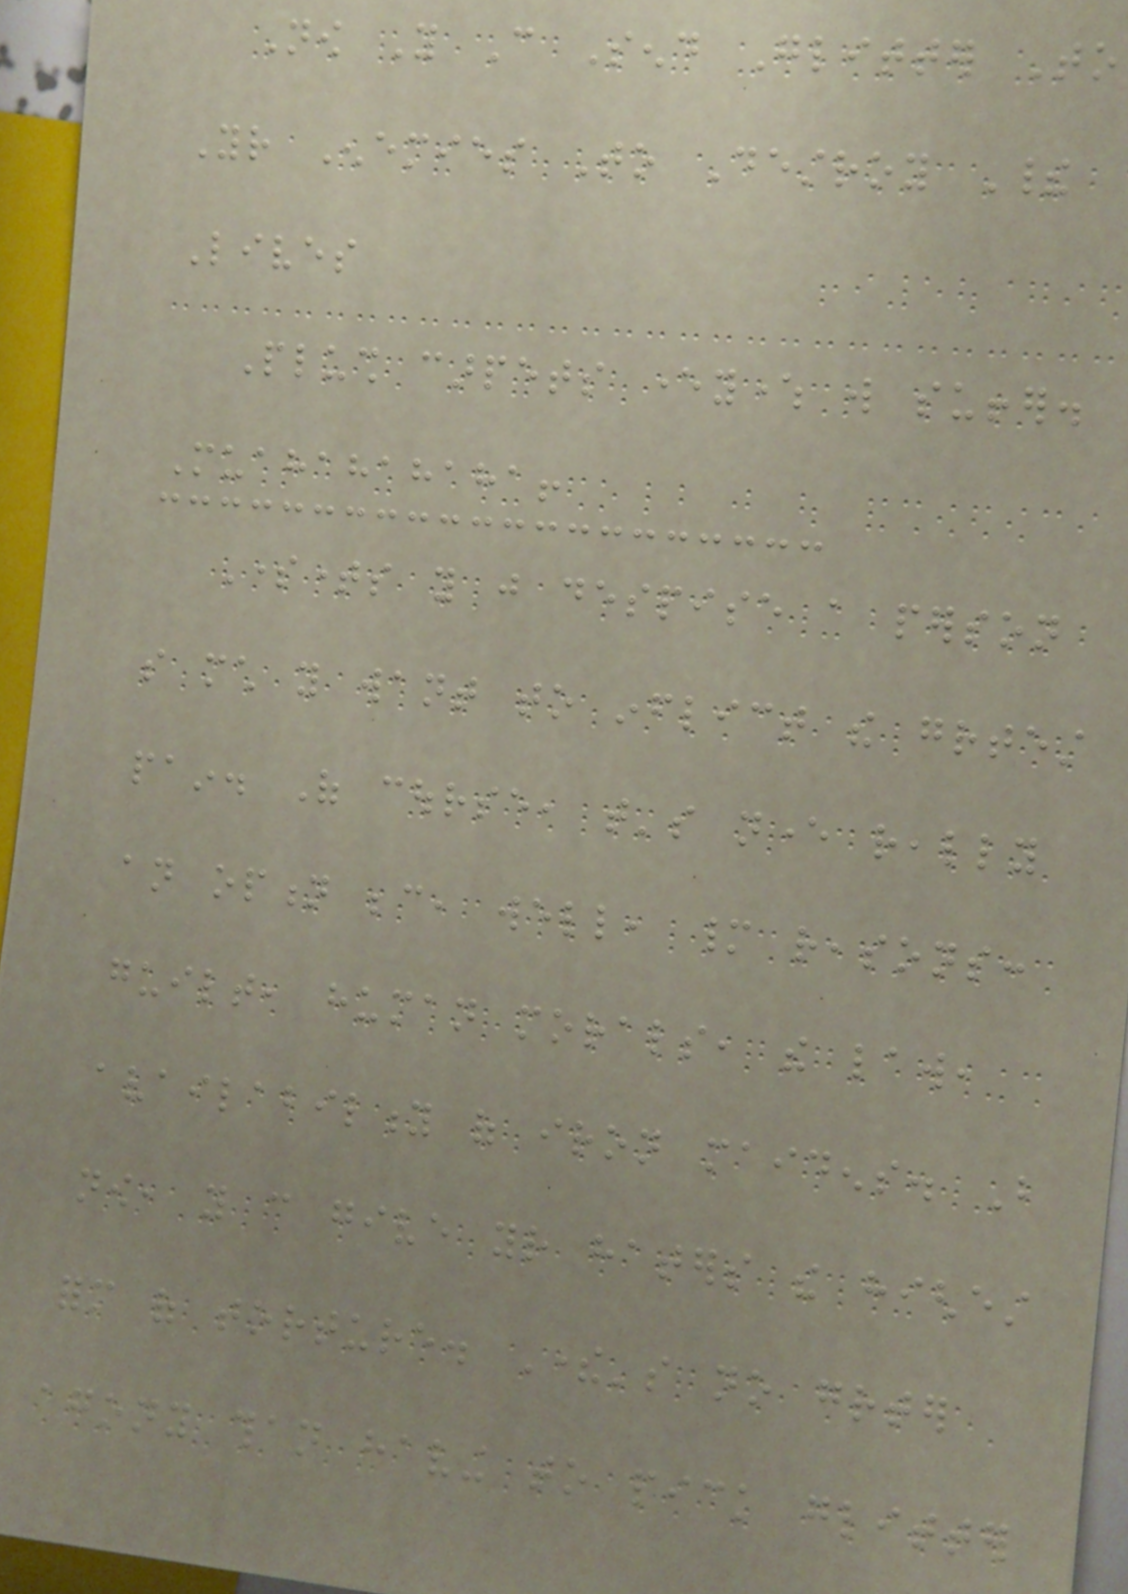Now You Can Send Glitter To
Your Enemies To Destroy Their
Lives
Plush carpets everywhere will suffer.
Muahahahaha!
Sometimes you just despise a person
so much you want to inflict the greatest
pain. Of course, that's never really
an option because, well, many reasons:
guilt, human morals, the law,
availability of iron maidens. But
now, you can give your haters the highest
form of torture. There's no greater
agony than having to pick glitter
